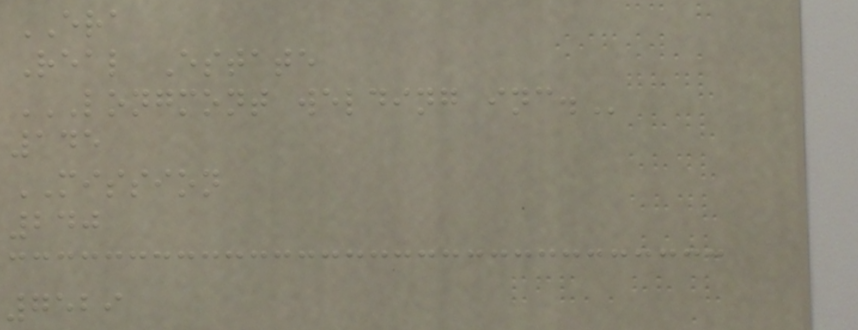ERA
Real Estate
LONGMONT WELDING INC.
145
MISSION
240
7529
